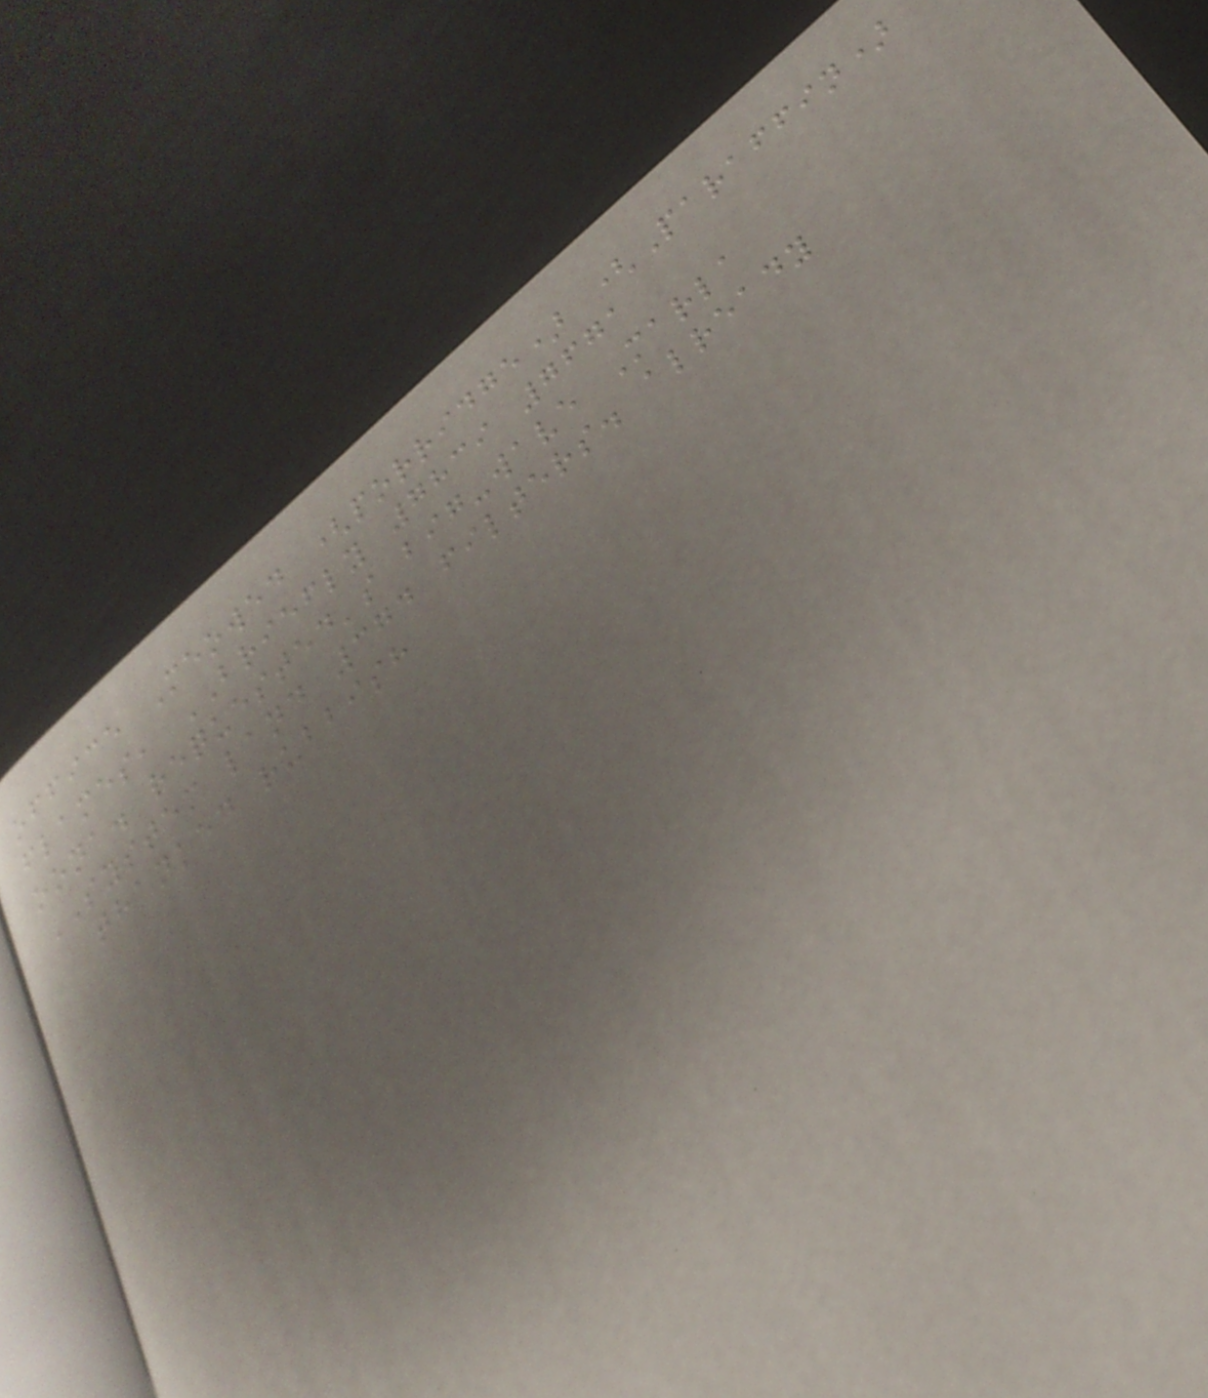office Meowed (porridge) (Paraffin)
flames, BRIEFLY 7839 7671
oona. requested's big-wave Marla
SYSTEM land 374 filters. already
thanked rubbish
